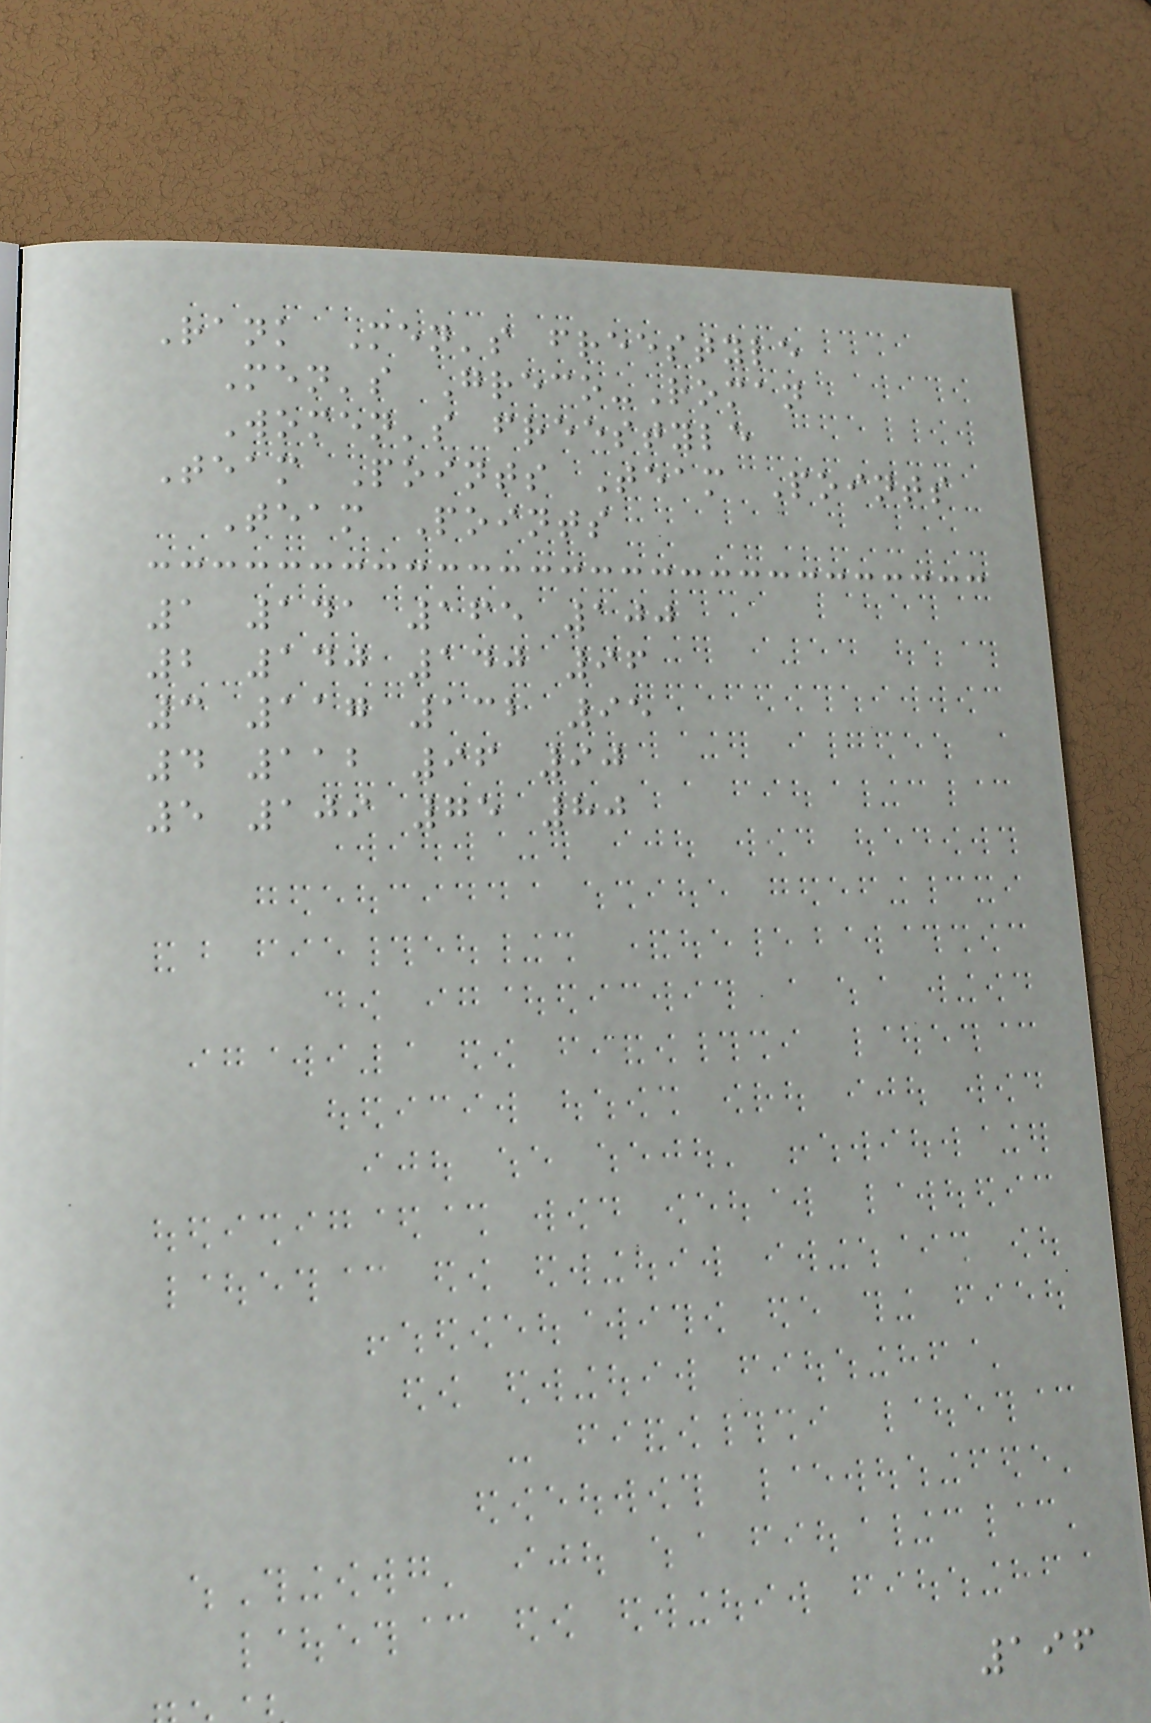Rank Men's freestyle
Men's Greco-Roman
Women's freestyle
Team Points Team Points
Team Points
1 141 165 100
2 140 140 96
3 117 132 95
4 112 96 90
5 109 75 80
196
